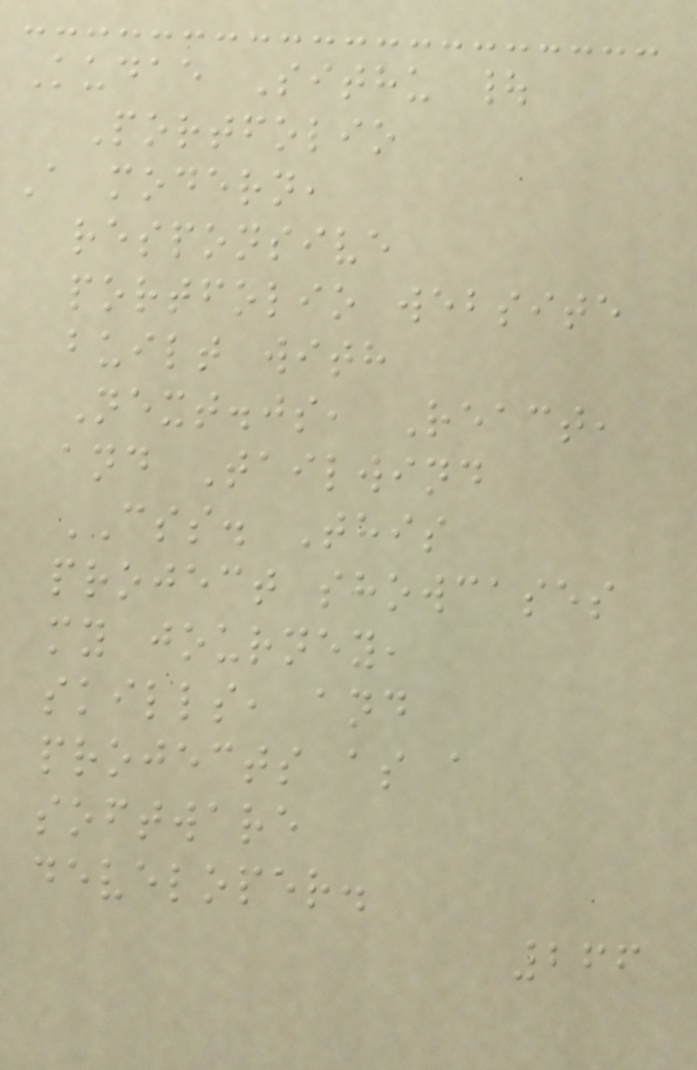Kudae Sithu |
Portfolio
A modern,
responsive
portfolio website
built with
Next.js, React,
and Tailwind
CSS. This
project showcases
my journey,
skills, and
projects as a
software
developer.
266
